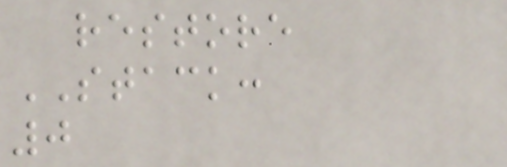restore
STACK:
0
